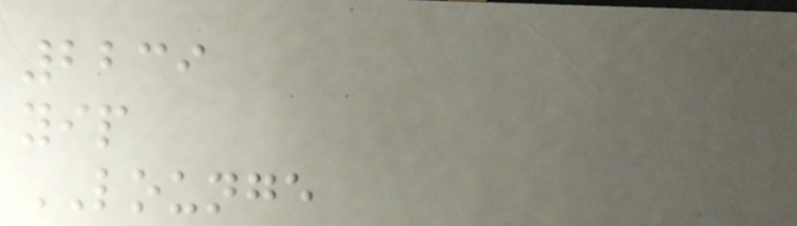2239
yip
LOUNGE
